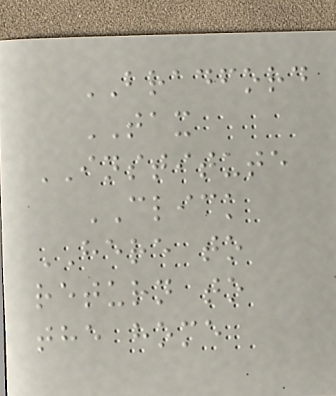BRADFORD
TAX
INSTITUTE
CLICK
HERE to
return to
the home
